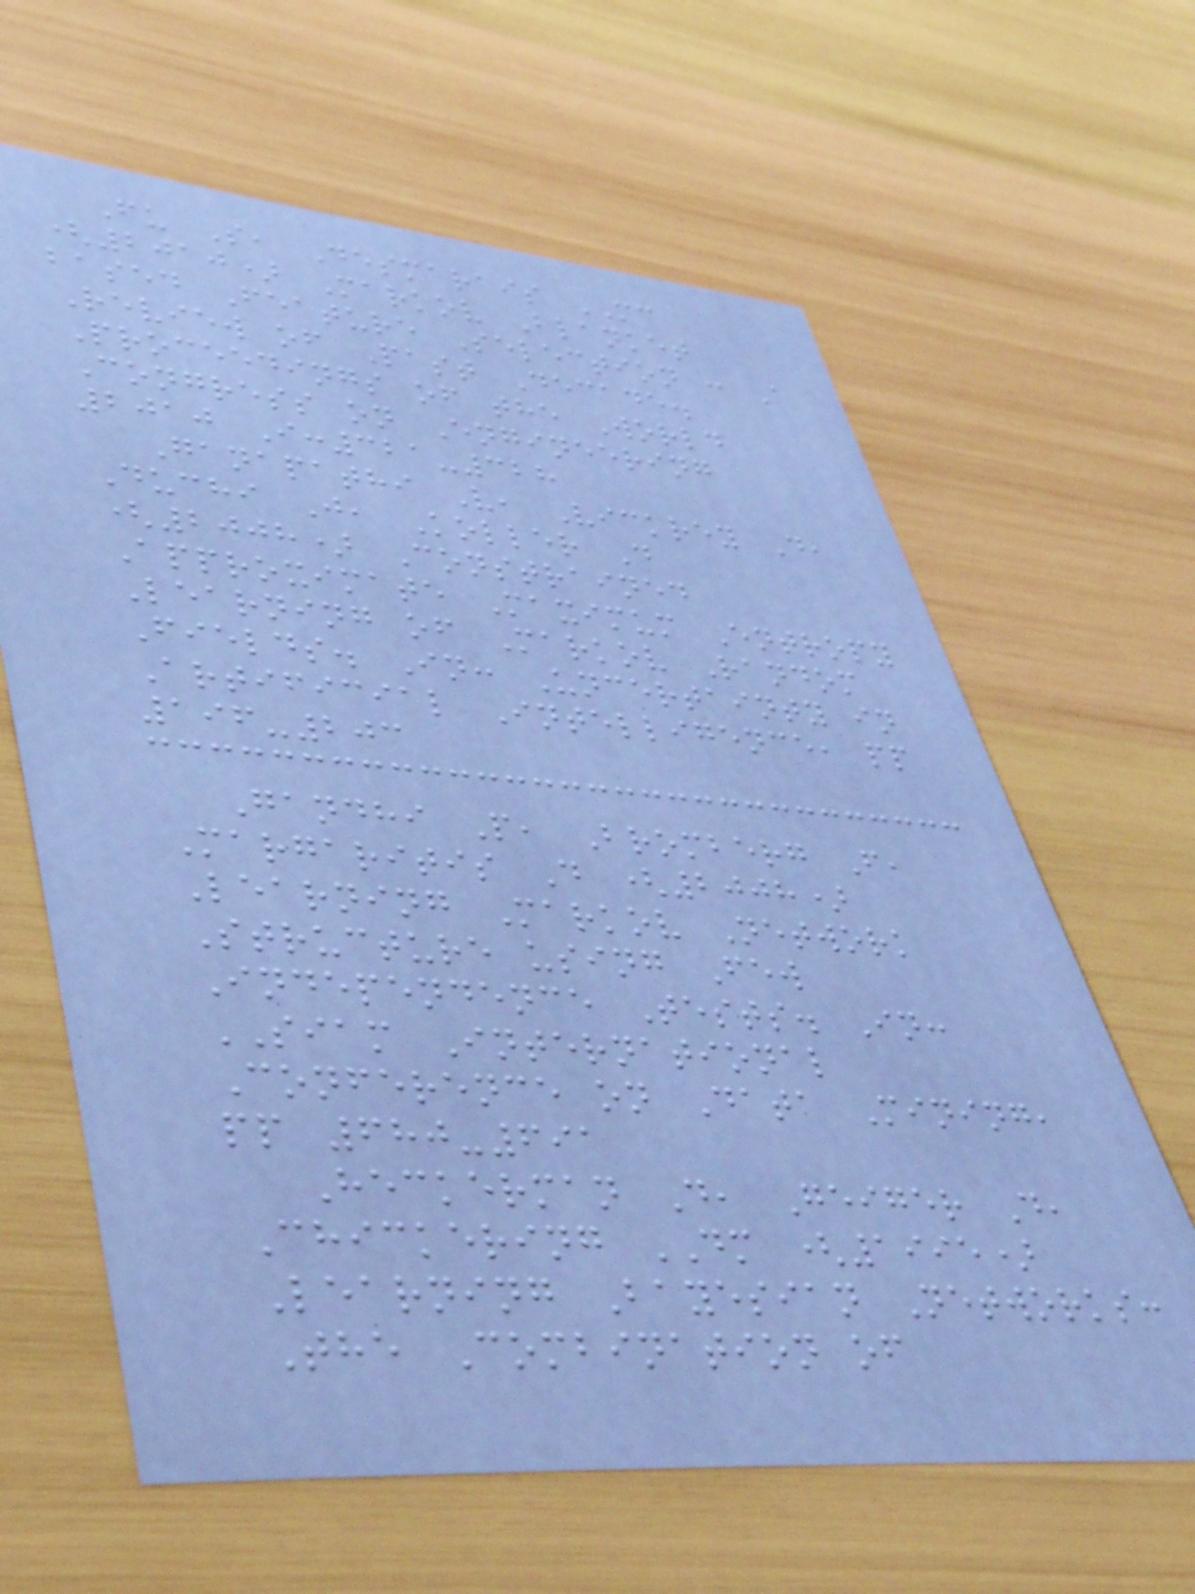Fu S, Desmarais MC
(2010) Markov Blanket
based Feature Selection : A
Review of Past Decade.
Proceedings of the World
Congress on Engineering
2010 I:321-328
Ganapathi V, Vickrey D,
Duchi J, Koller D
(2008) Constrained
Approximate Maximum Entropy
Learning of Markov Random
Fields. In: Uncertainty in
Artificial Intelligence, pp
196-203
Gandhi P, Bromberg F,
Margaritis D (2008)
Learning Markov Network
Structure using Few
Independence Tests. In:
SIAM International
Conference on Data Mining,
pp 680-691
Heckerman D, Geiger D,
Chickering DM (1995)
Learning Bayesian Networks:
The Combination of
